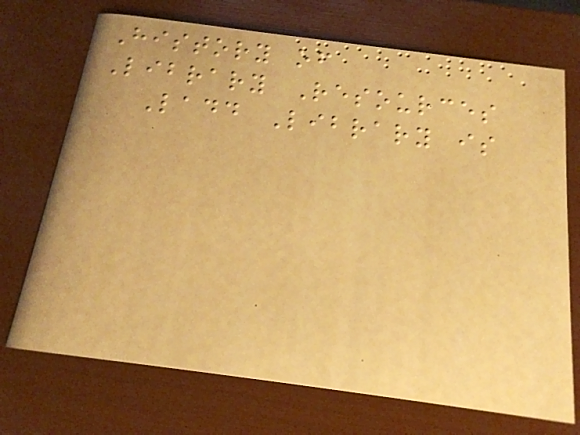History of
Library Resources
Ladd Library is
